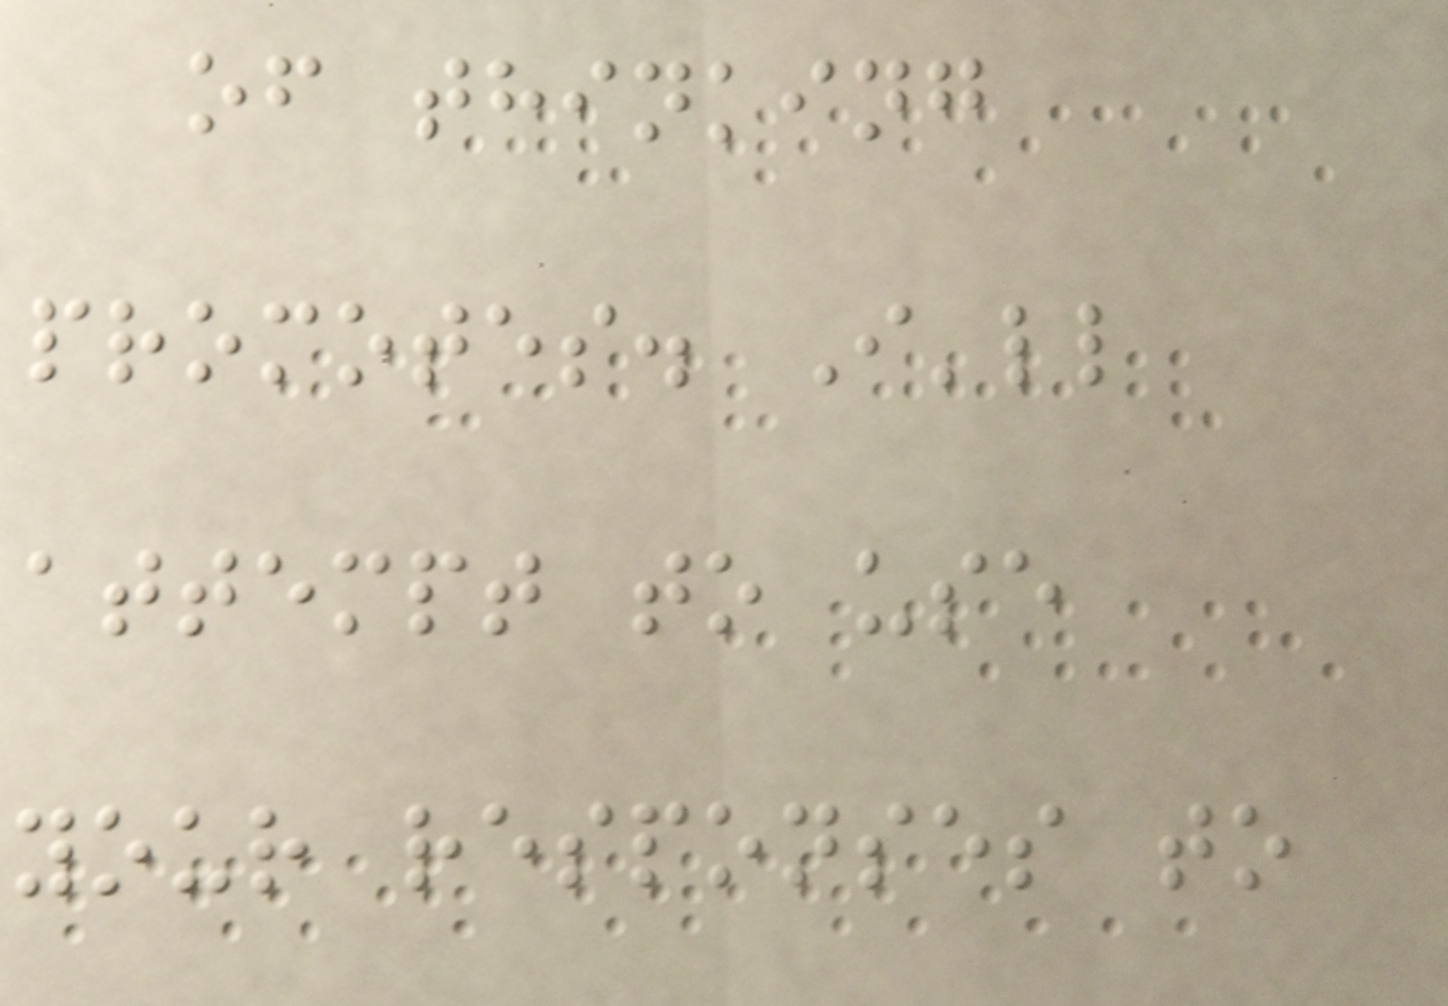of thinking
promotes. I'll
attempt to use
your responses to
